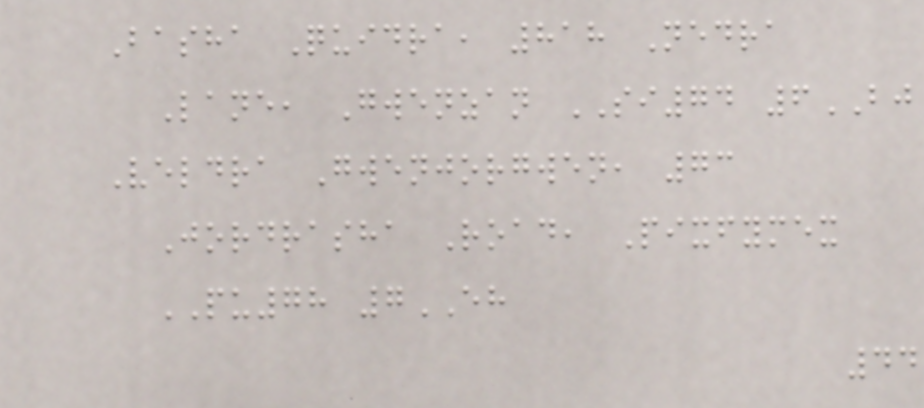Basha Quidra, 818 Nedra
Lane, Gwenzan SI74 6BJ
Veldra Gwenjorgwen, 73
Jordrasha Road, Pixfymex
PU78 7EH
44
